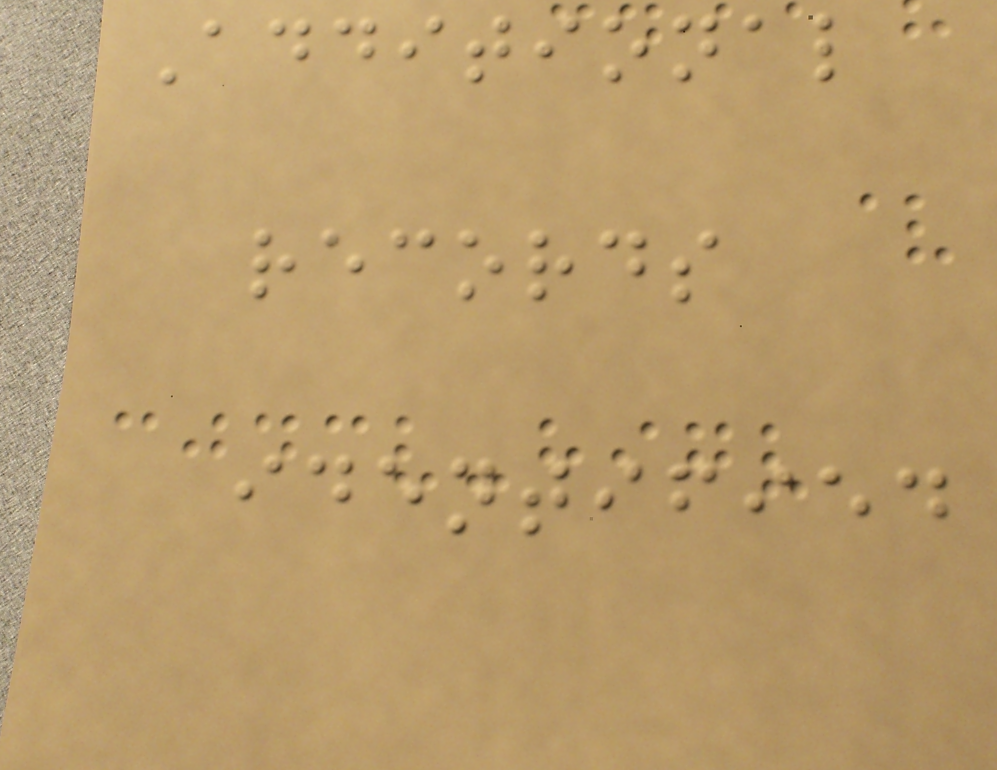Additional
records
identified
